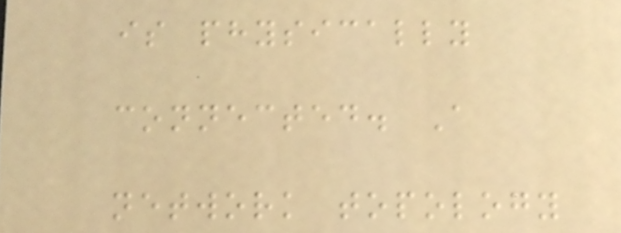is physically
connected. A
network topology
